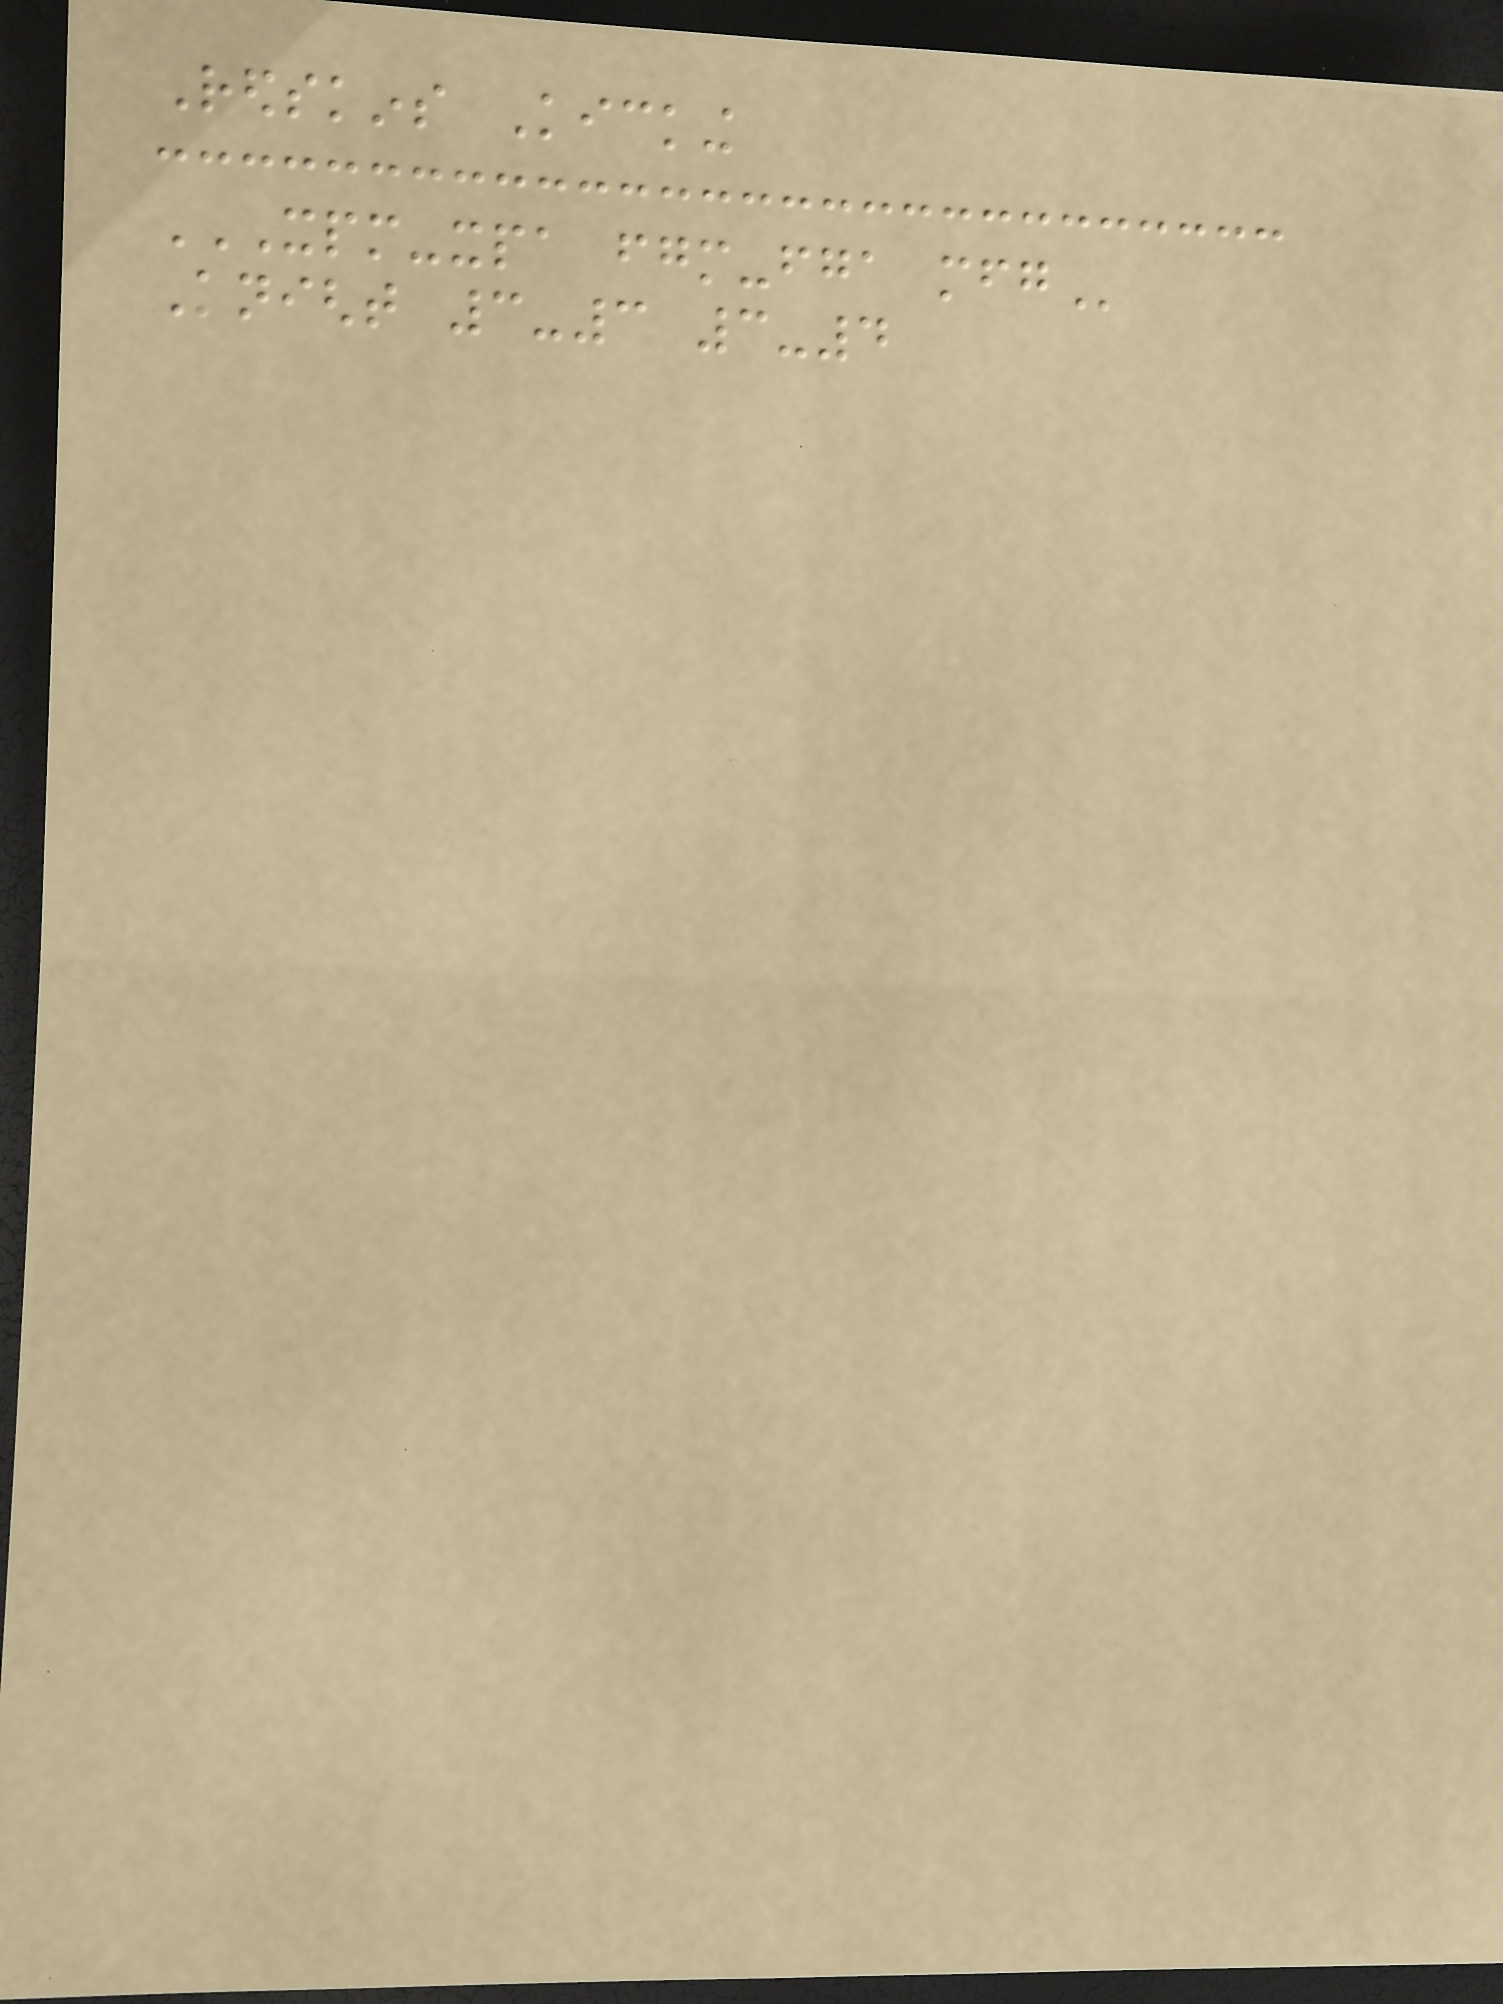Redskins Kicking
XPM-XPA FGM-FGA MFG
Knight 3-3 3-4
